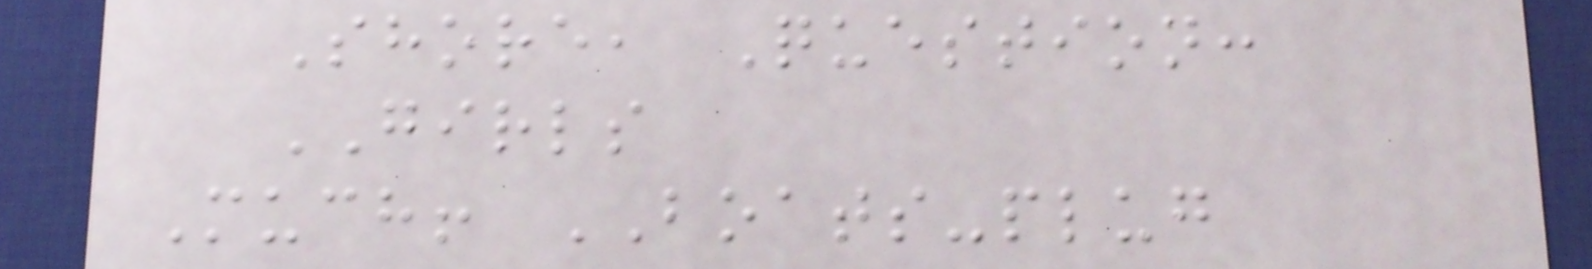Shore, Question:
GIRLS
Much! BOATS-plug
